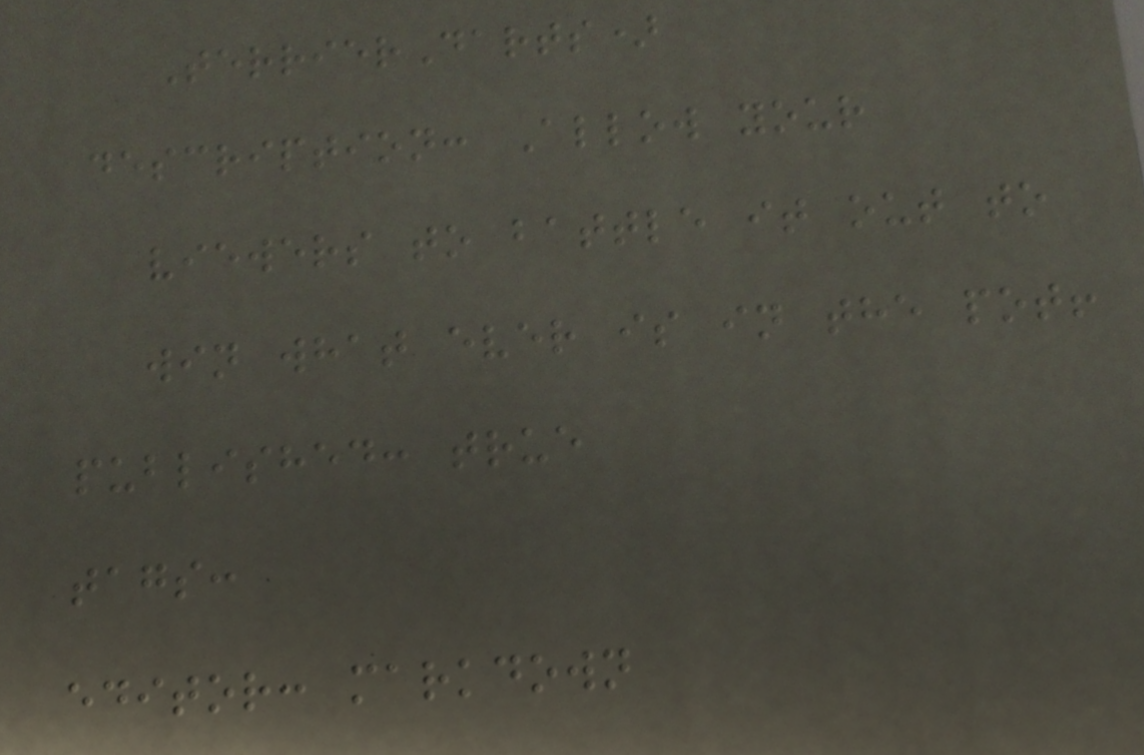TerrierDarts)
description: Allow your
viewers to battle it out to
win what ever is in the pot!
published: true
tags:
editor: markdown
